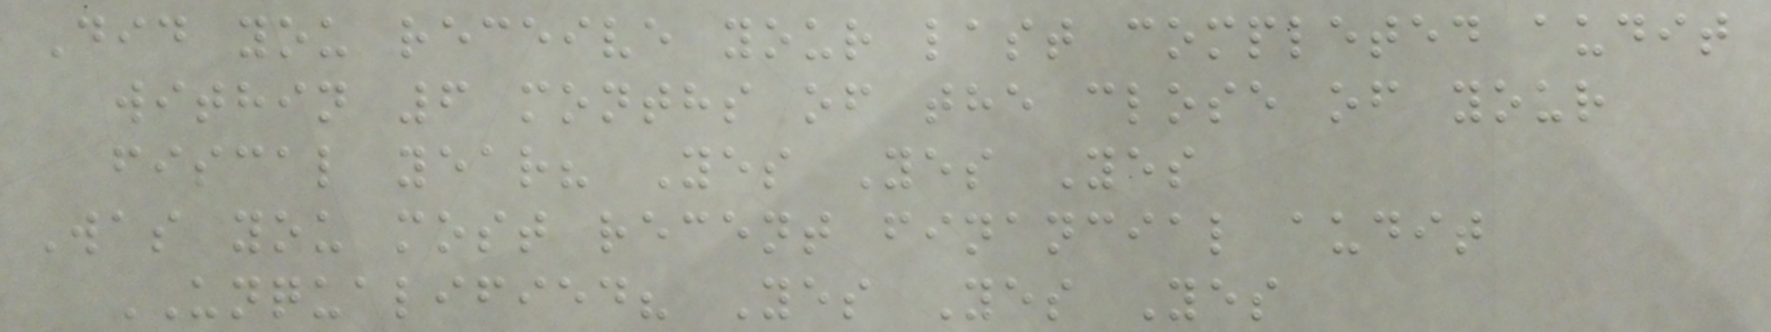Did you receive your last completed audit
within 6 months of the close of your
fiscal year? Yes Yes Yes
Was you most recent financial audit
UNQUALIFIED? Yes Yes Yes
